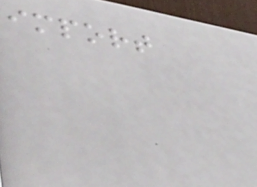import
